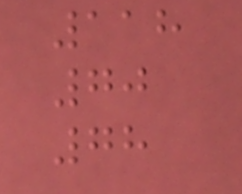118
70
78
